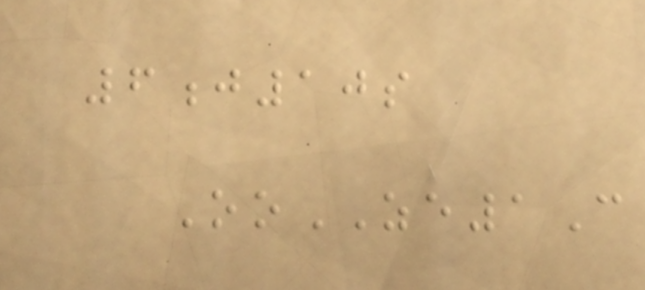6j10s
OoZE1C
